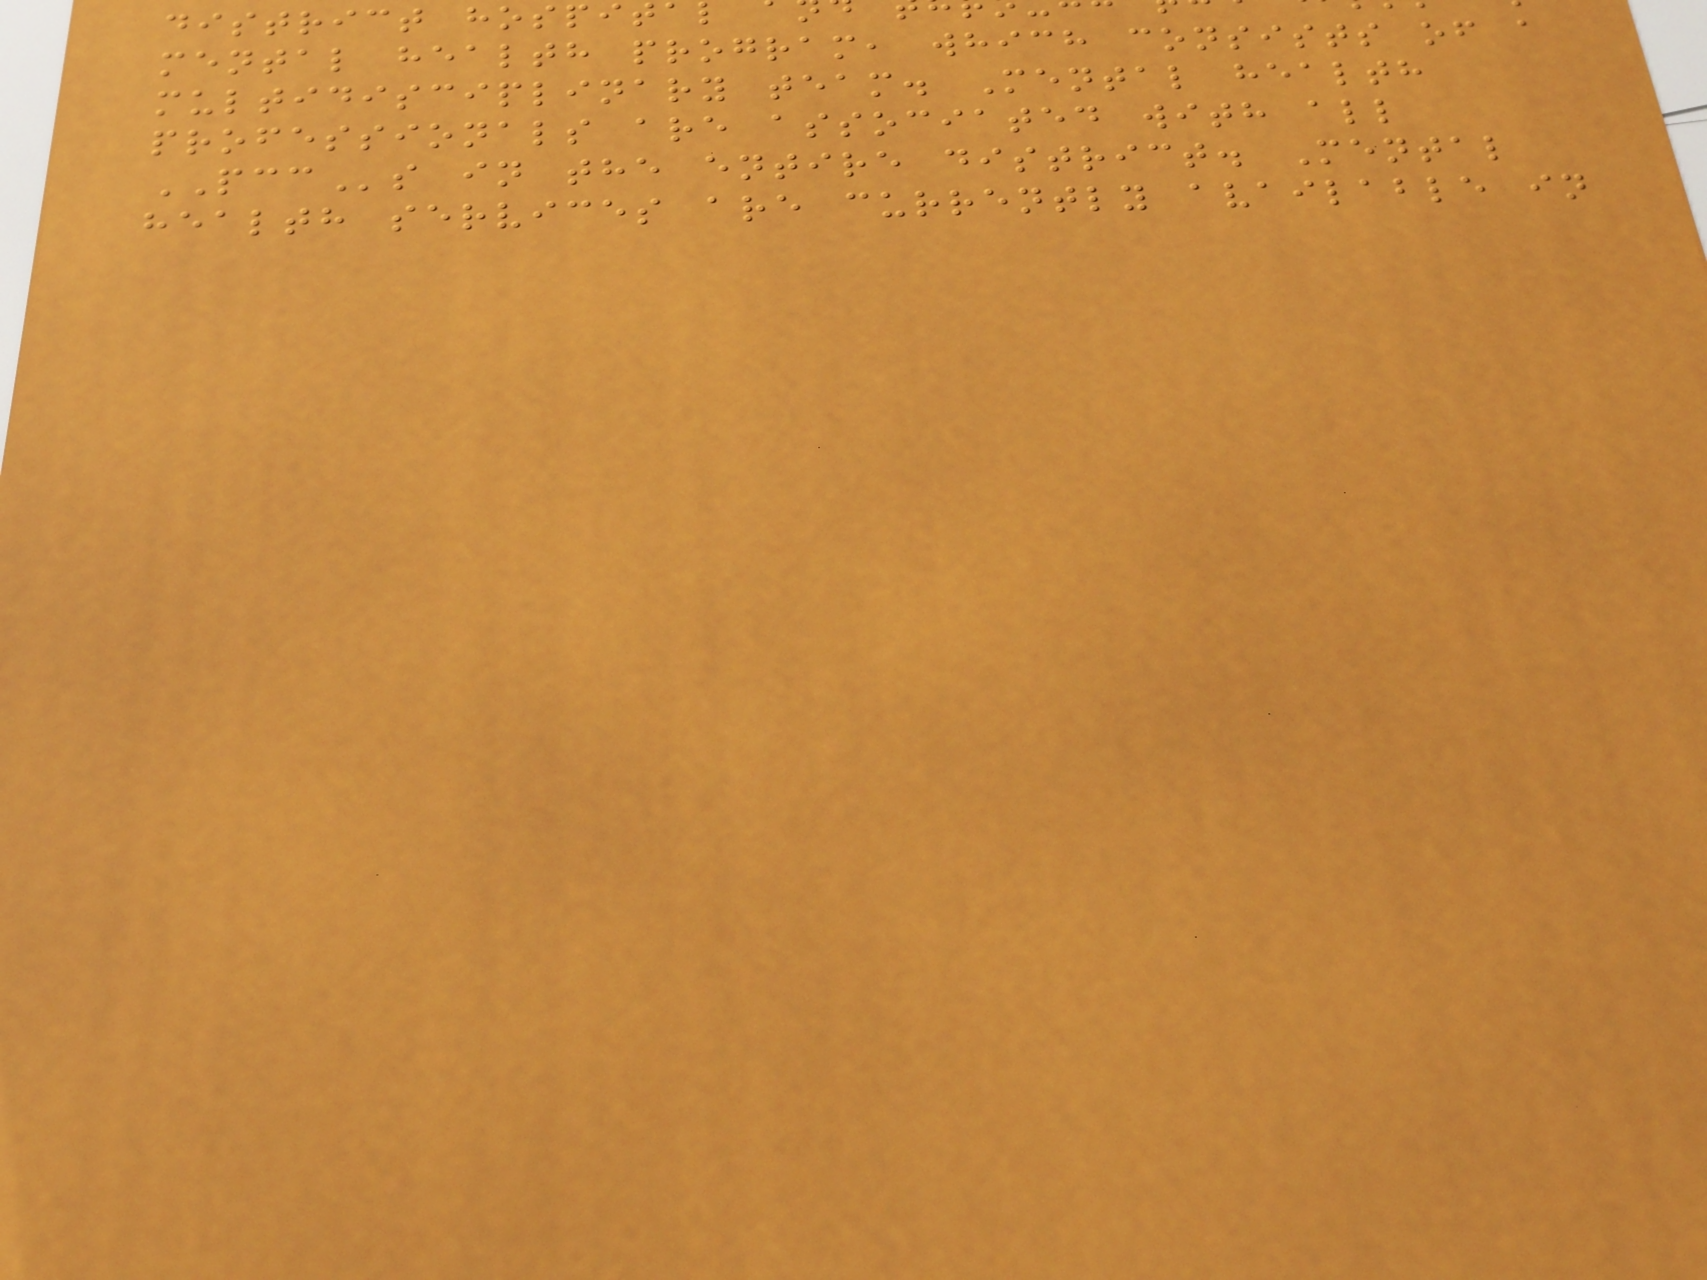district hospit
mental health program, which consists of a
multidisciplinary team. Mental health
professionals are associated with all
PCCs in the entire district. Mental
health services are currently available in
